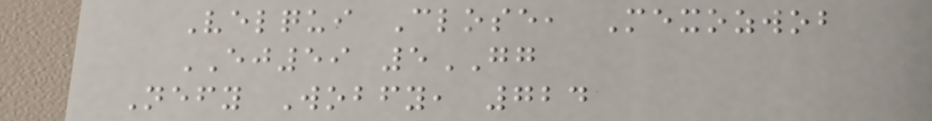Velqui Close, Mexozwob
EJ59 5GG
Nefy Wobfy, 724
